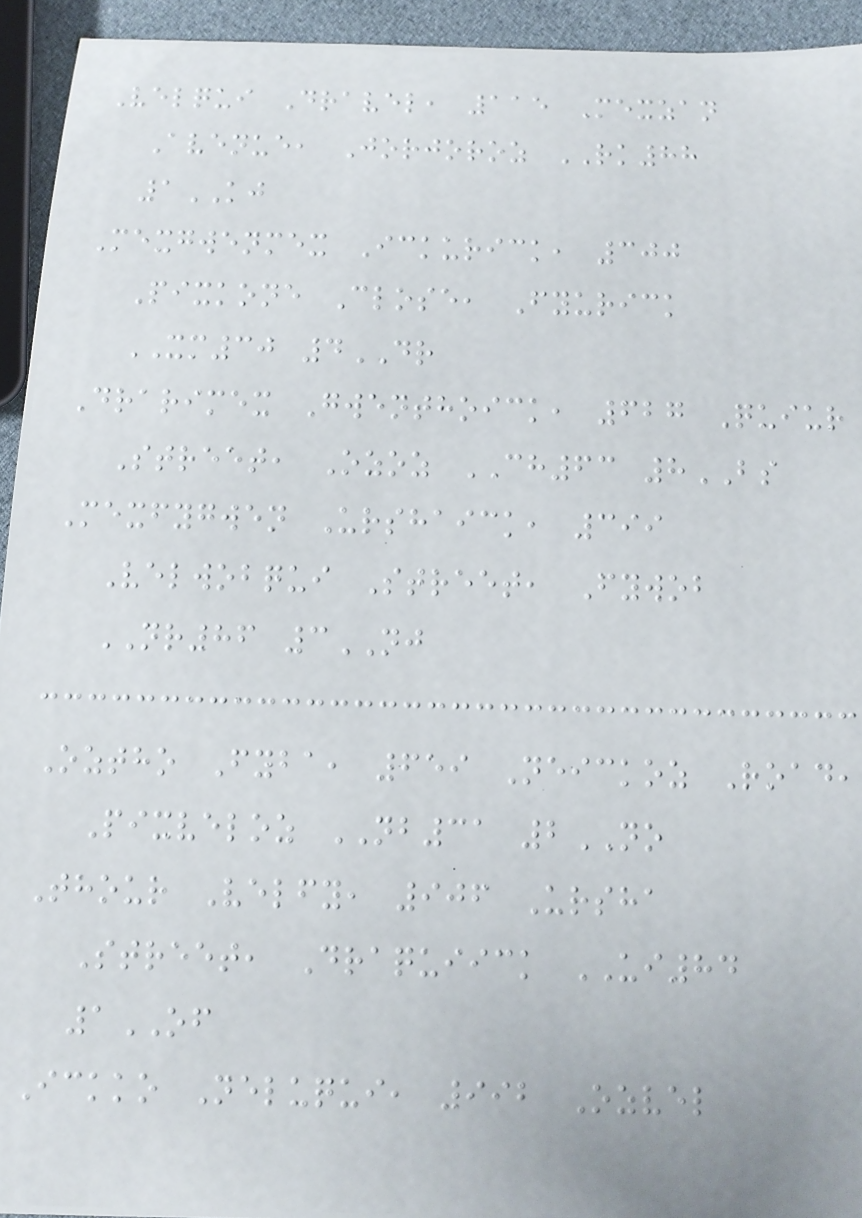Velqui Dravel, 115 Mexzan
Avenue, Jorjoroz RK88
1KJ
Mexgwenmex Ickurick, 300
Pixkone Close, Fyurick
XM30 4DR
Drarimex Gwenthoick, 627 Quiur
Street, Ozoz CH63 8BS
Mexfygwen Urshaick, 399
Velwobqui Street, Fywob
NR86 3NJ
Oztho Fyba, 659 Neickoz Road,
Pixveloz NB31 2NO
Thour Velfy, 906 Ursha
Street, Draquiick UI84
1OF
Ickko Neluqui, 992 Ozvel
